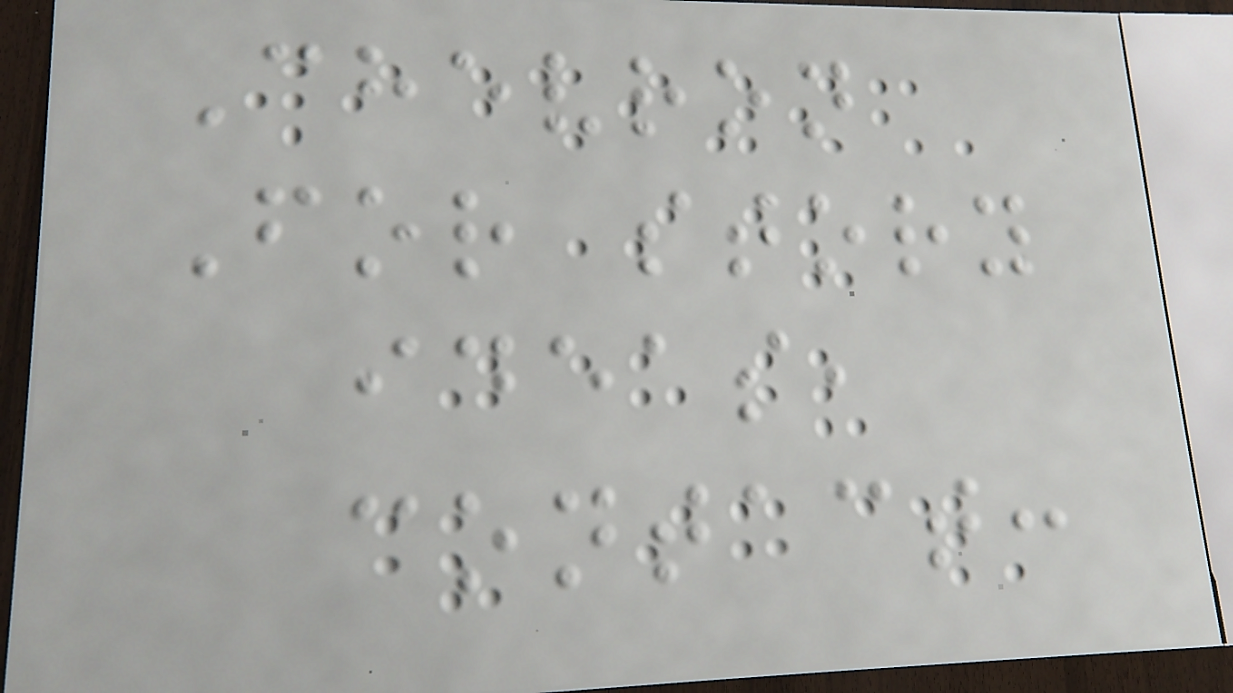Chevron
For story
ideas,
contact:
